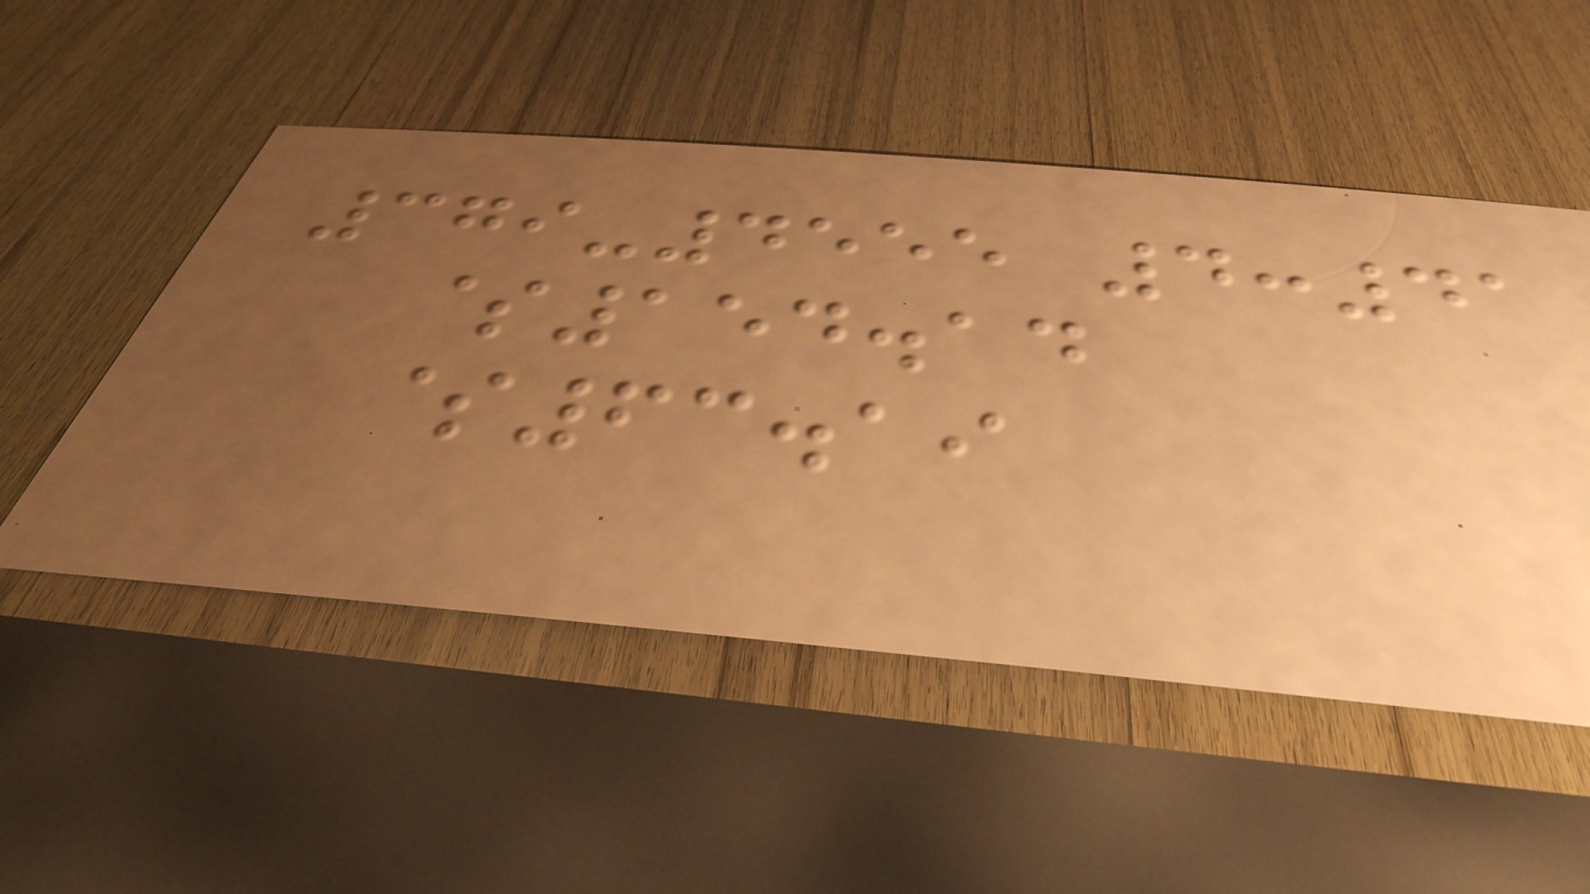379-4555 4:41
$154.14
$63.19
